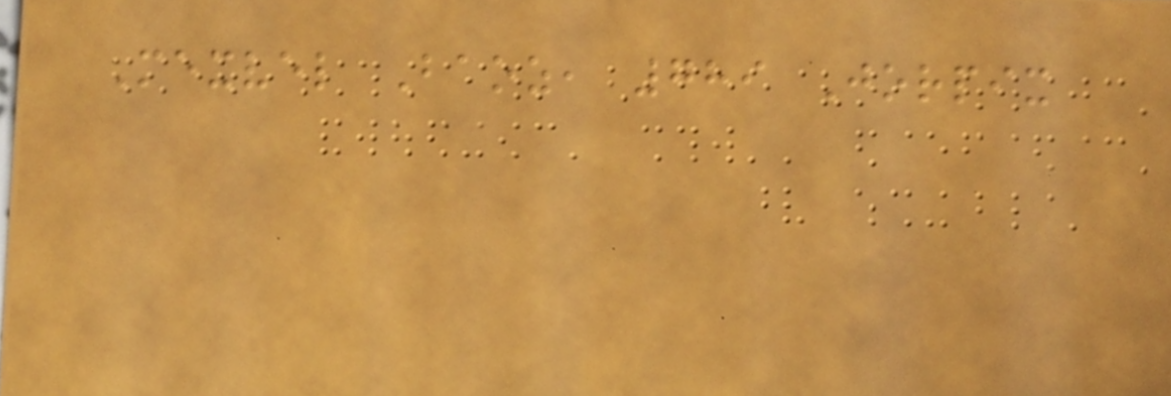Mexvel Baoz, 789 Jorpix
